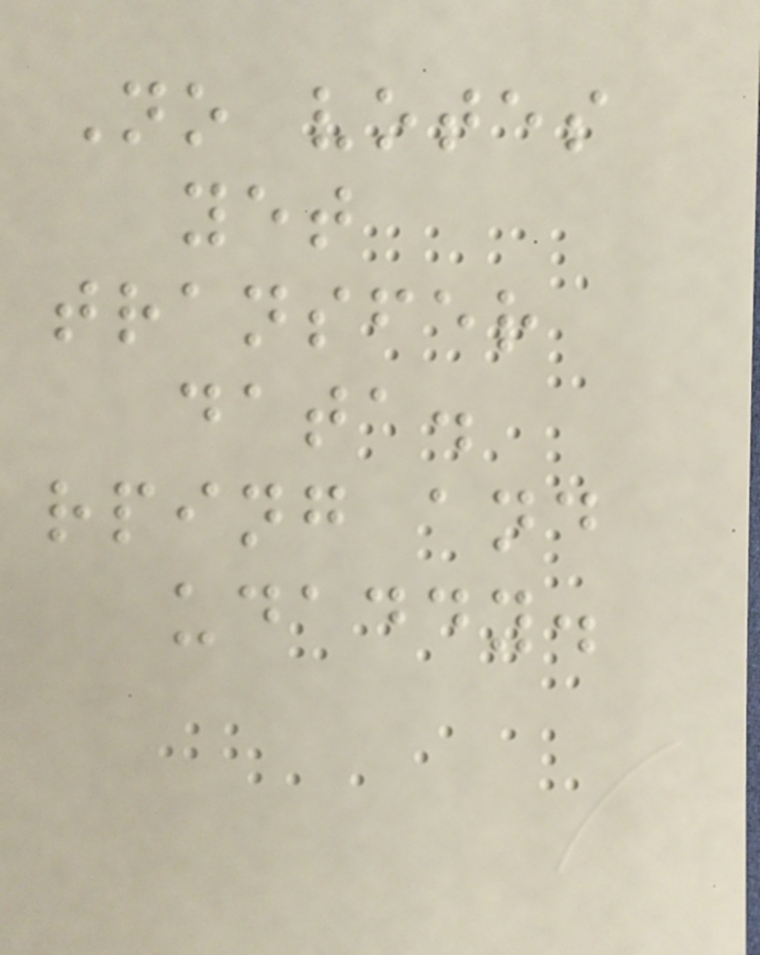No votes
yet
transfer
data.
rping and
udaddy.
